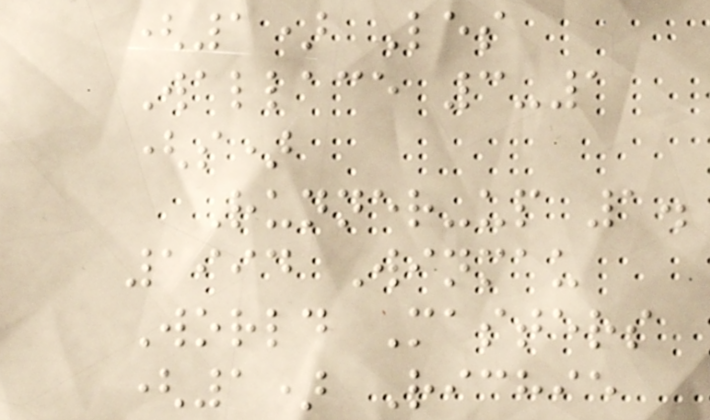(1) Les
Wallace 3-1
(s)
Runner-up 1.
1994 Winmau
World Masters
(1) Richie
